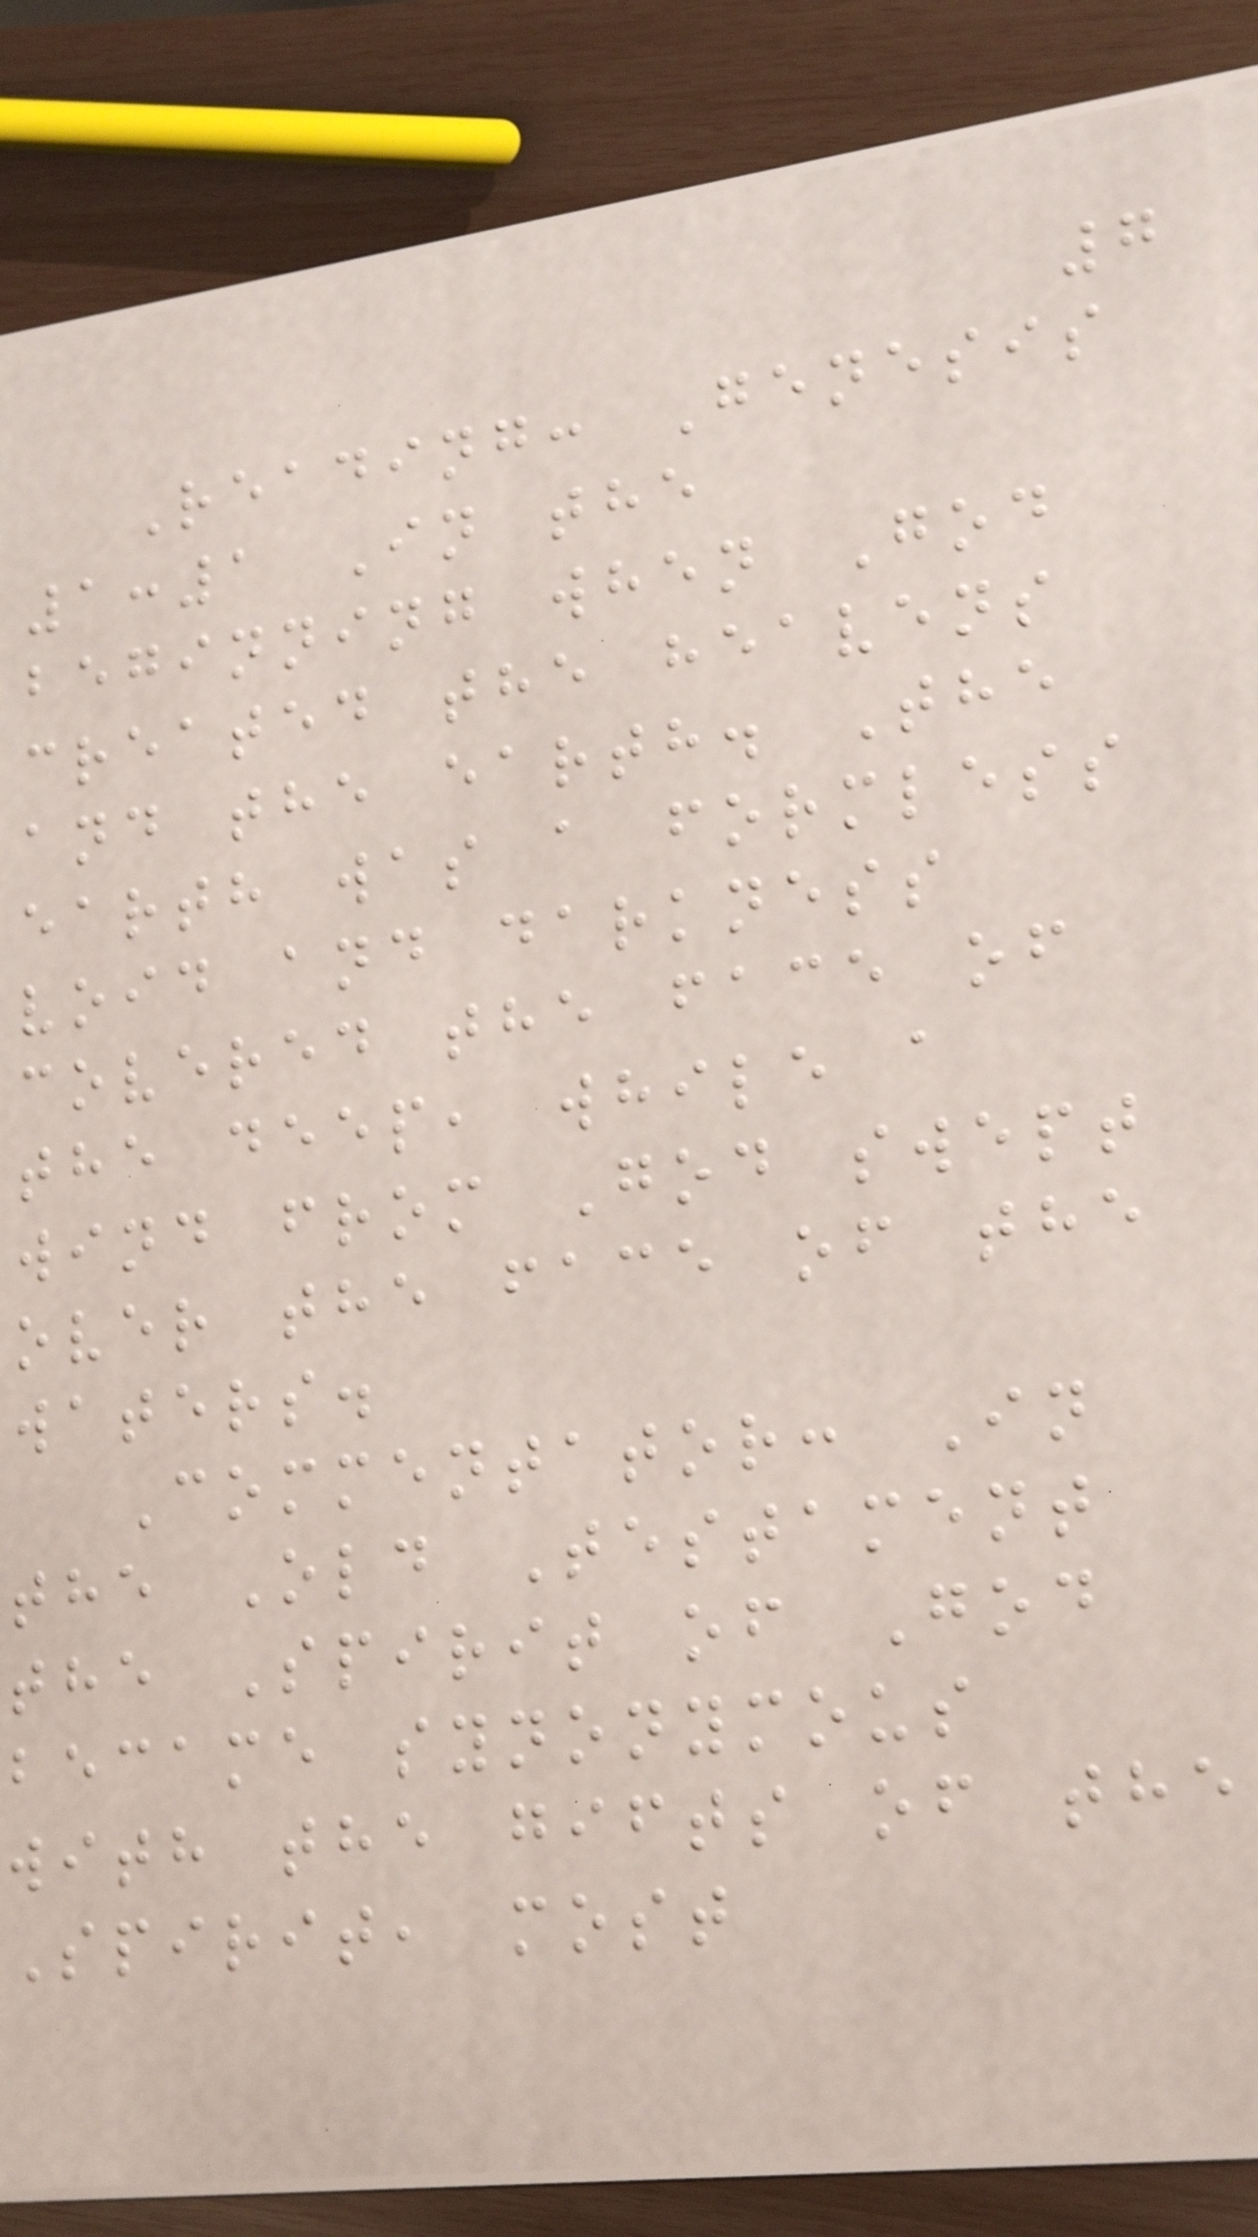7
Reading: Genesis
1:1 In the
beginning when God
created the heavens
and the earth. The
earth was a formless
void and darkness
covered the face of
the deep, while a
wind from God swept
over the face of the
waters.
Commentator: In
the Old Testament
the Spirit of God
became synonymous
with the gifts of the
Spirit, most
